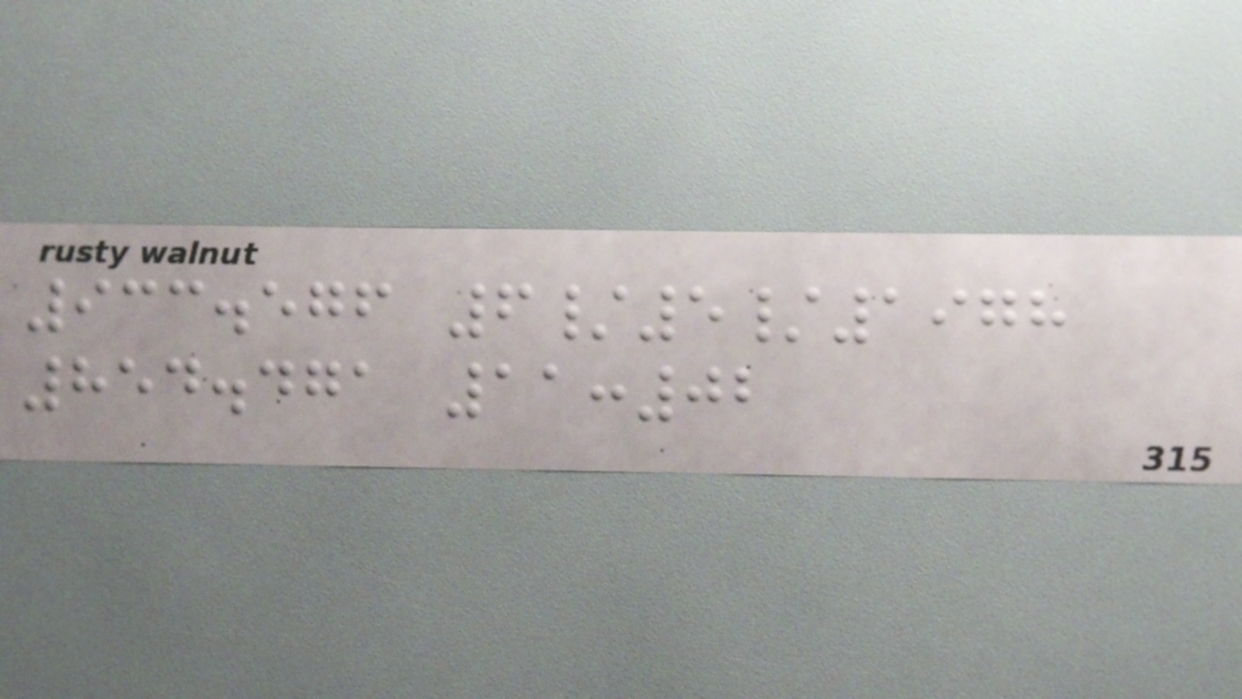933.576 6/5/1978
854.471 11:02
